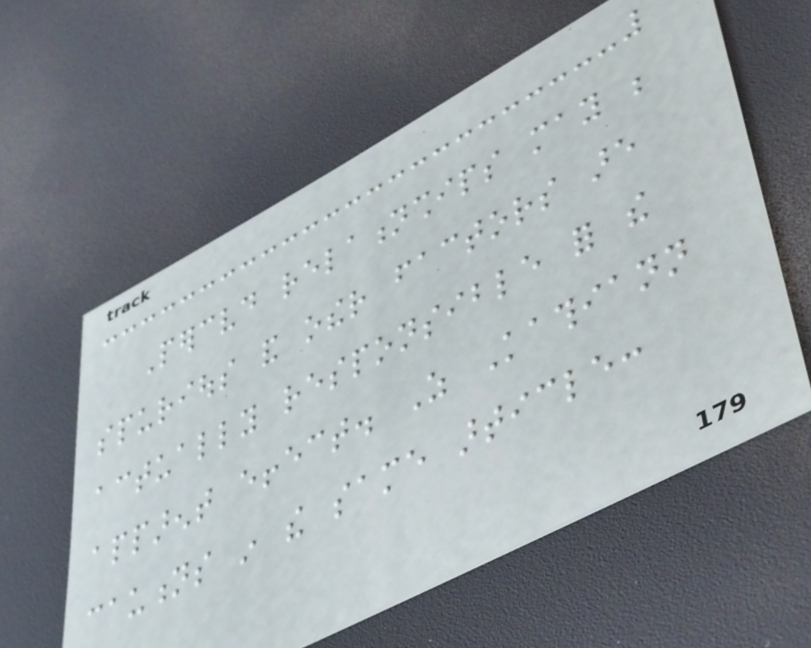Perceived relationships may be
spurious and other factors are
actually responsible for the
apparent effect. As Kathiann
cautions in the same article:
